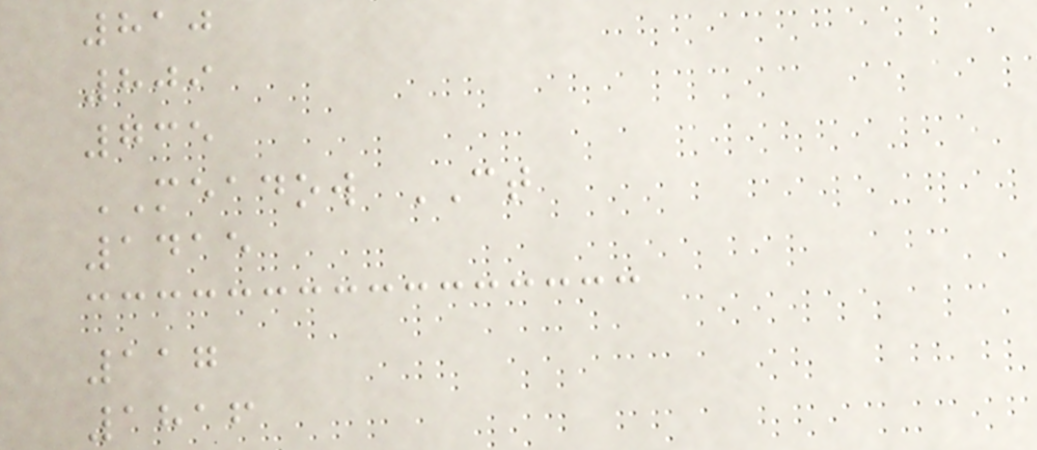810
809
735
MEADOW CT
1415
117
1816
